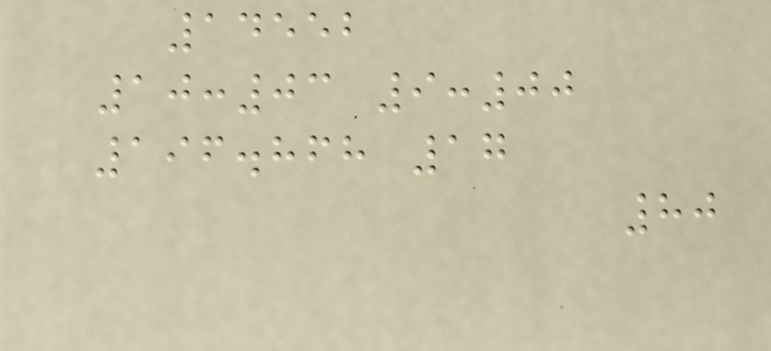14552
10:03 9:00
196.868 17
80
